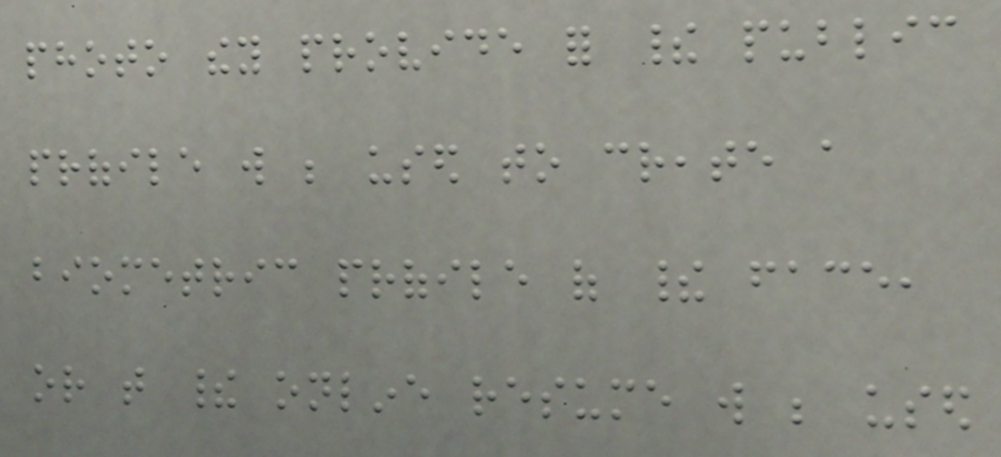photo they provide for their public
profile will be used to create a
biometric profile of their face,
or that their online resume will be used
